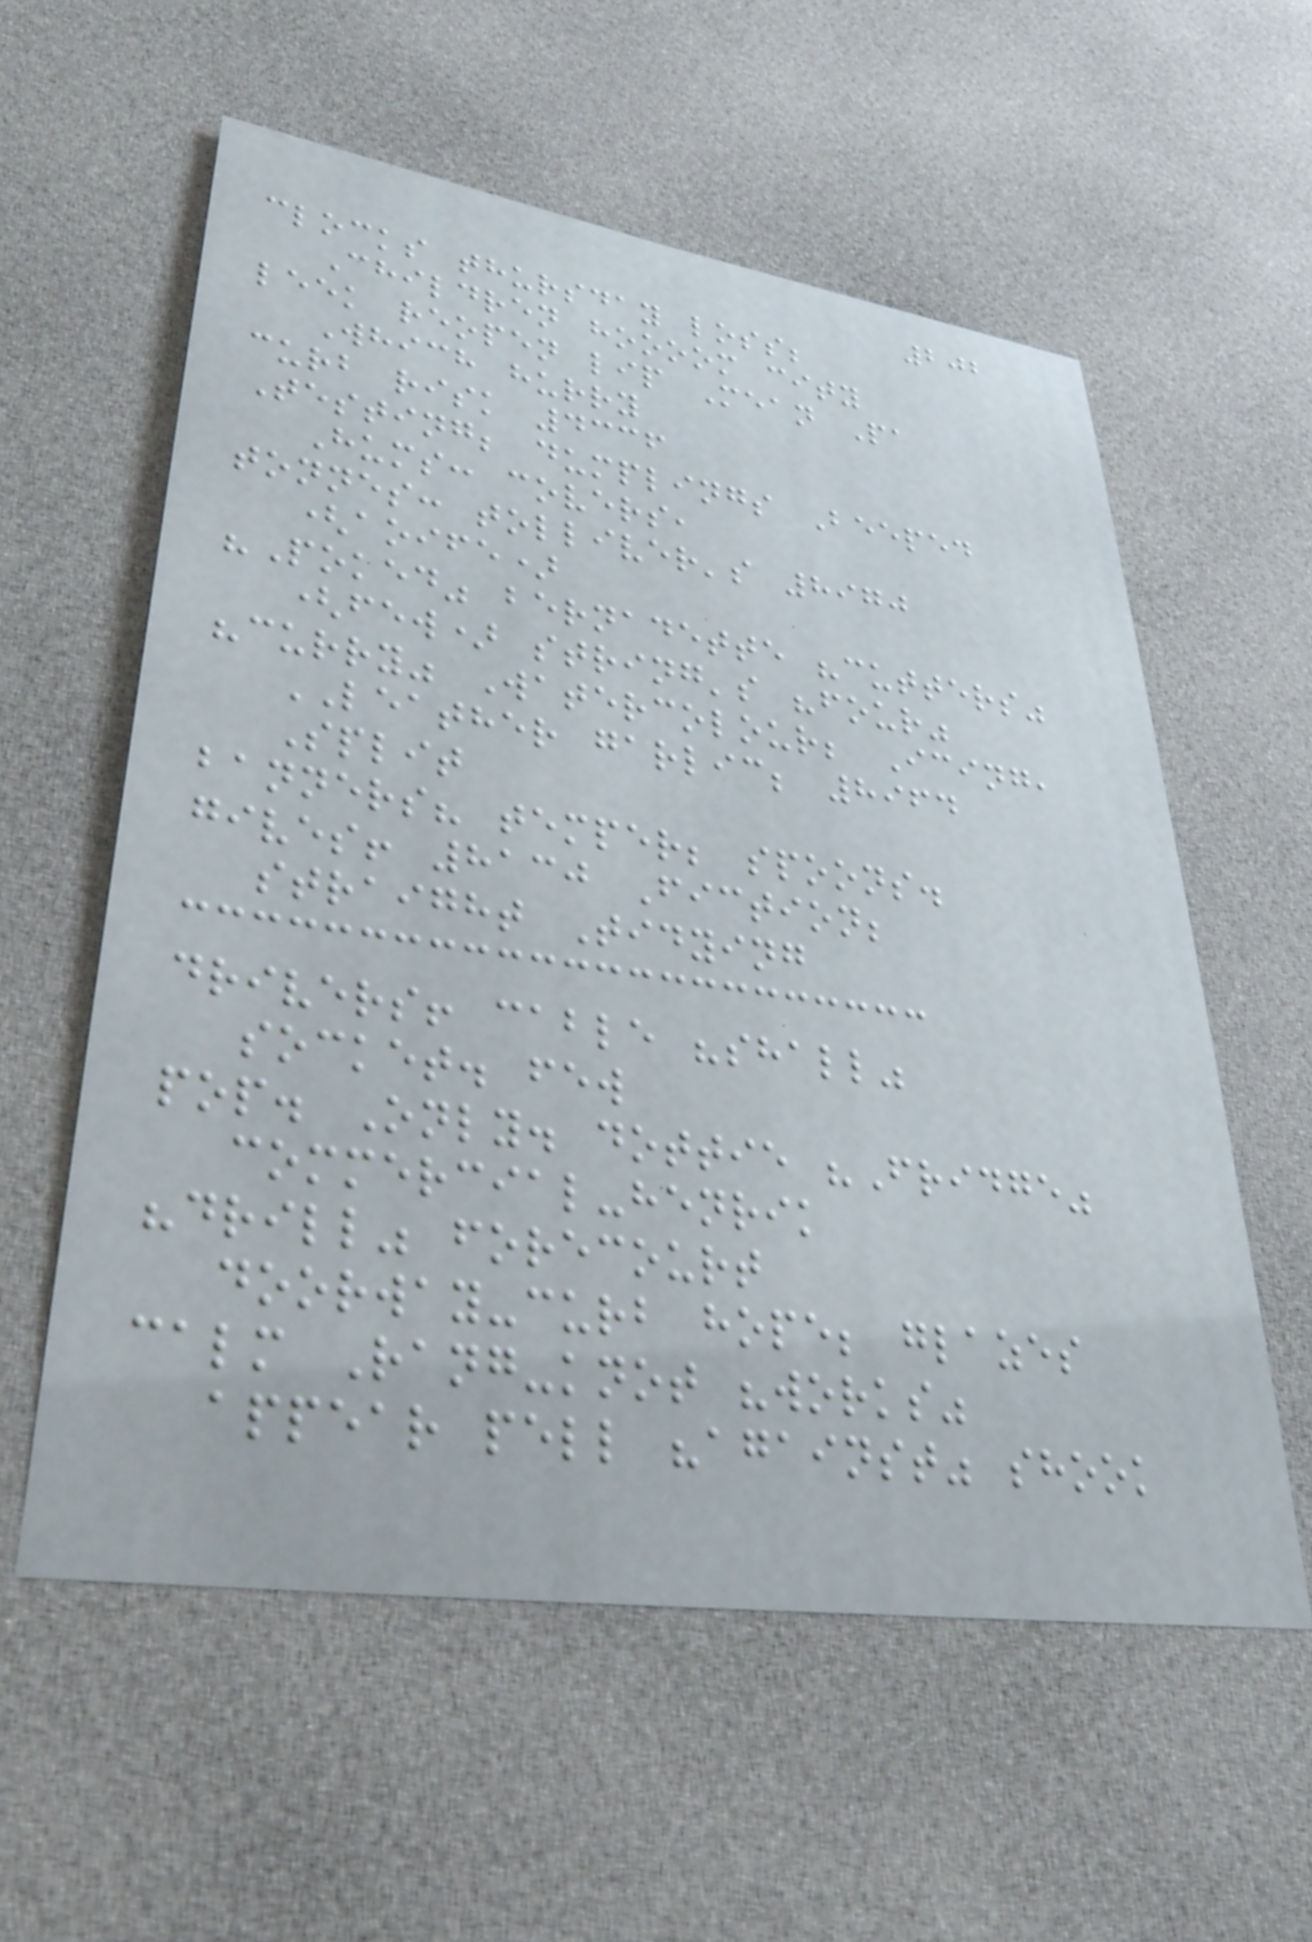202
clocks thursday loss;
Children hoooom city
leek reopen lip Mean Pa
Which hurry
curb risk 4336
Testing; dumplings Beeped
Hums: covers,
tonnes: tolliver's 8970
(aoife)
"Poked" bernadette "cutters"
(few) string's "four"
"curry" Watercolour; Icing,
LEATHER garlic; 8964
Split
banners? temper; spoons.
gives! 8130 Fiction;
straight Tidying
drivers! cable "shall"
socket. few
pop. Only. dottie "Fridge"
commercial-henrik
"drill" forecourt
doorway-curb hope; glazes
calm Rang-knot "works"
appear pell "against" shook
